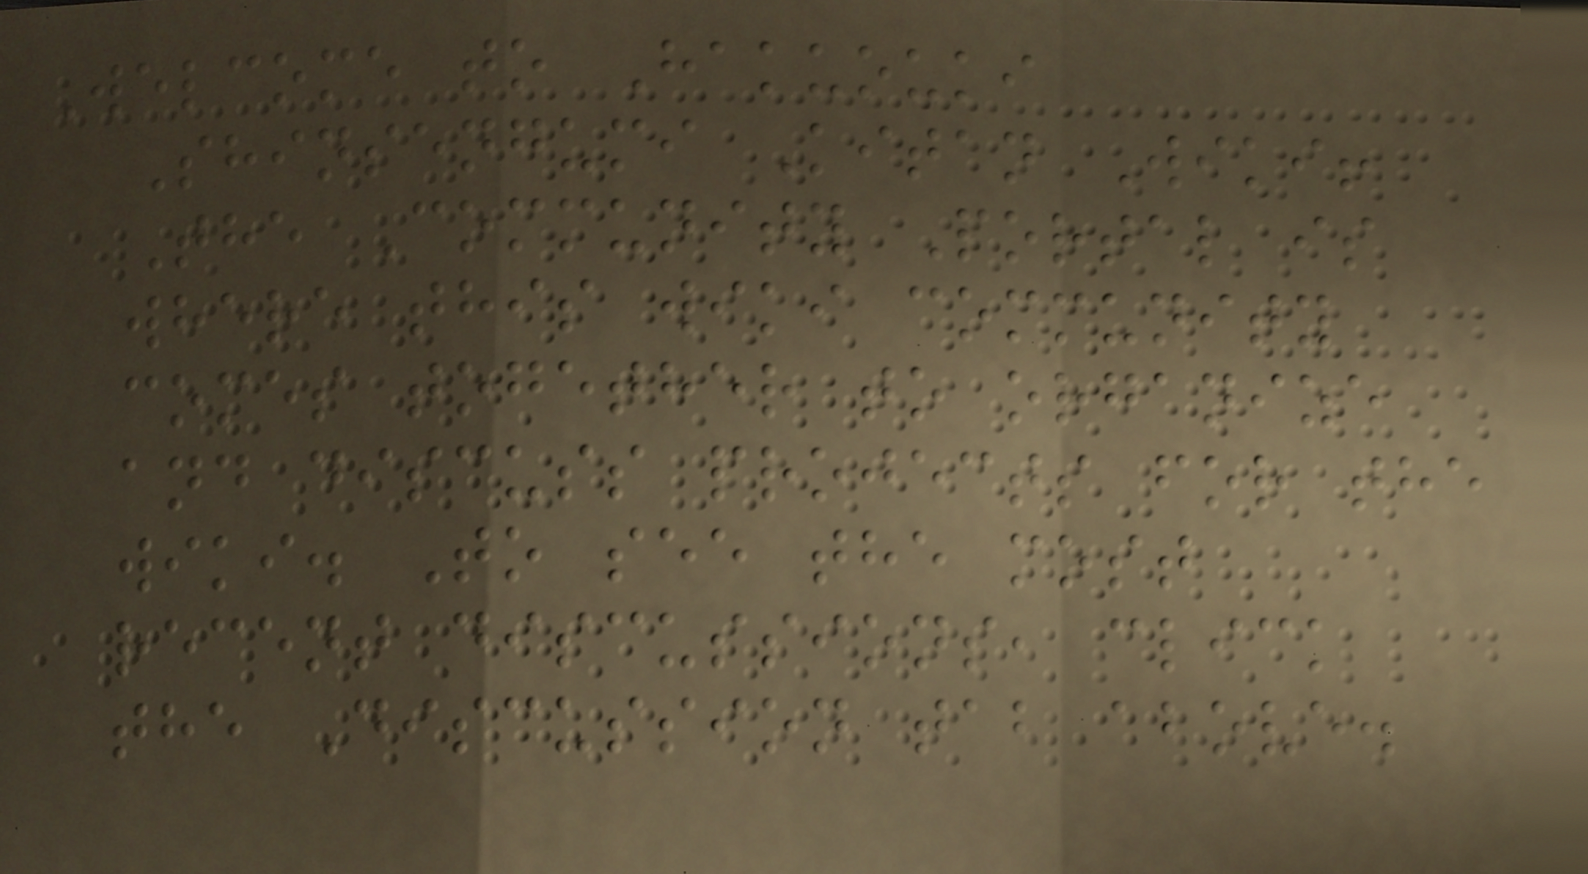Welcome to Hakuouki
Shinsengumi Kitan Wiki!
The Community Portal is
where this wiki community
comes together to organize
and discuss projects for the
wiki. To see the most
recent discussions, click
the Discussion tab above.
